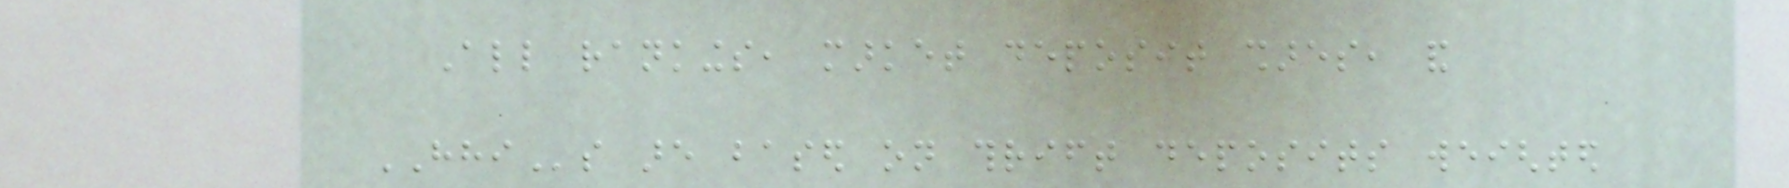All rankings, market deposit shares, and
HHIs are based on thrift deposits weighted
